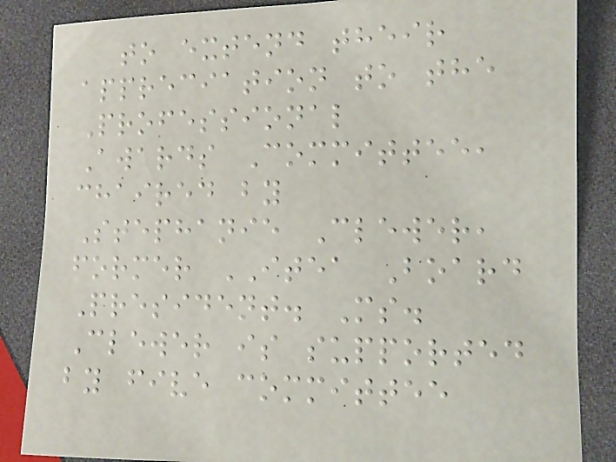to extend their
appreciation to the
Professional
Awards Committee,
chaired by
Stephanie Clewer,
former ITEA Board
President. Ms.
Clewer is supported
by five committee
